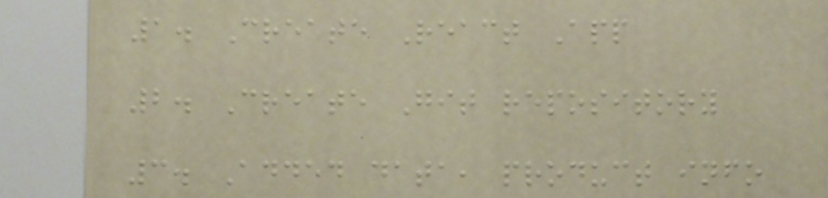1. Create React App
2. Create Git repository
3. Added data, product info
